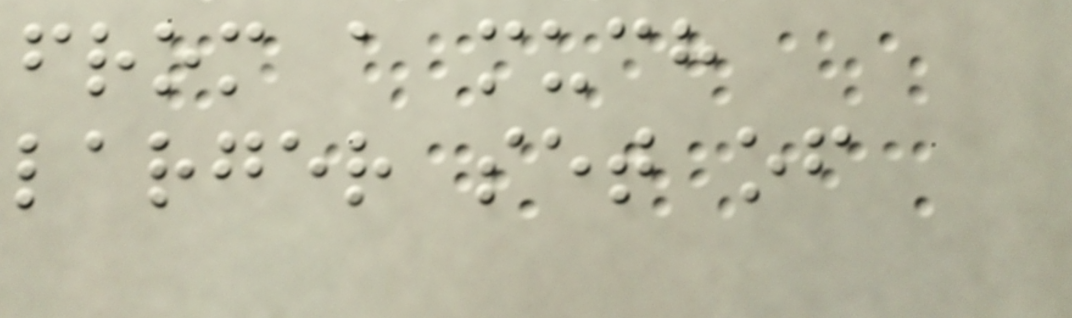from a much
larger set of
